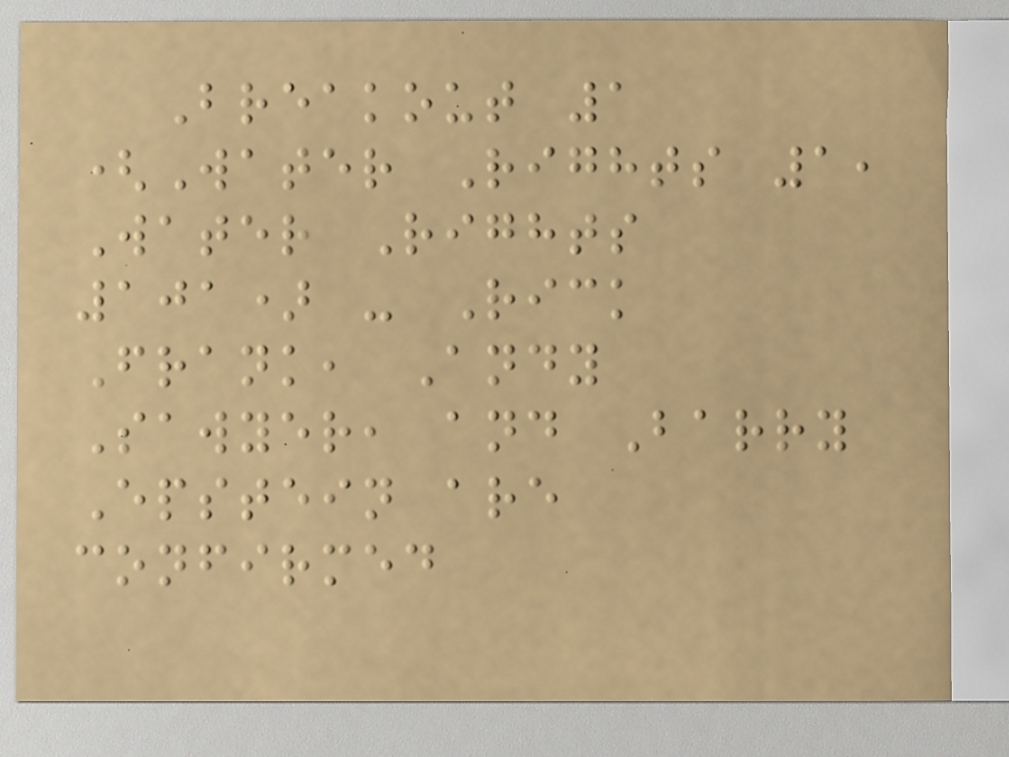Breakout 1
(Water Rights 1,
Water Rights
101) - Rick
Frank, Andy
Sawyer, and Barry
Epstein are
confirmed
